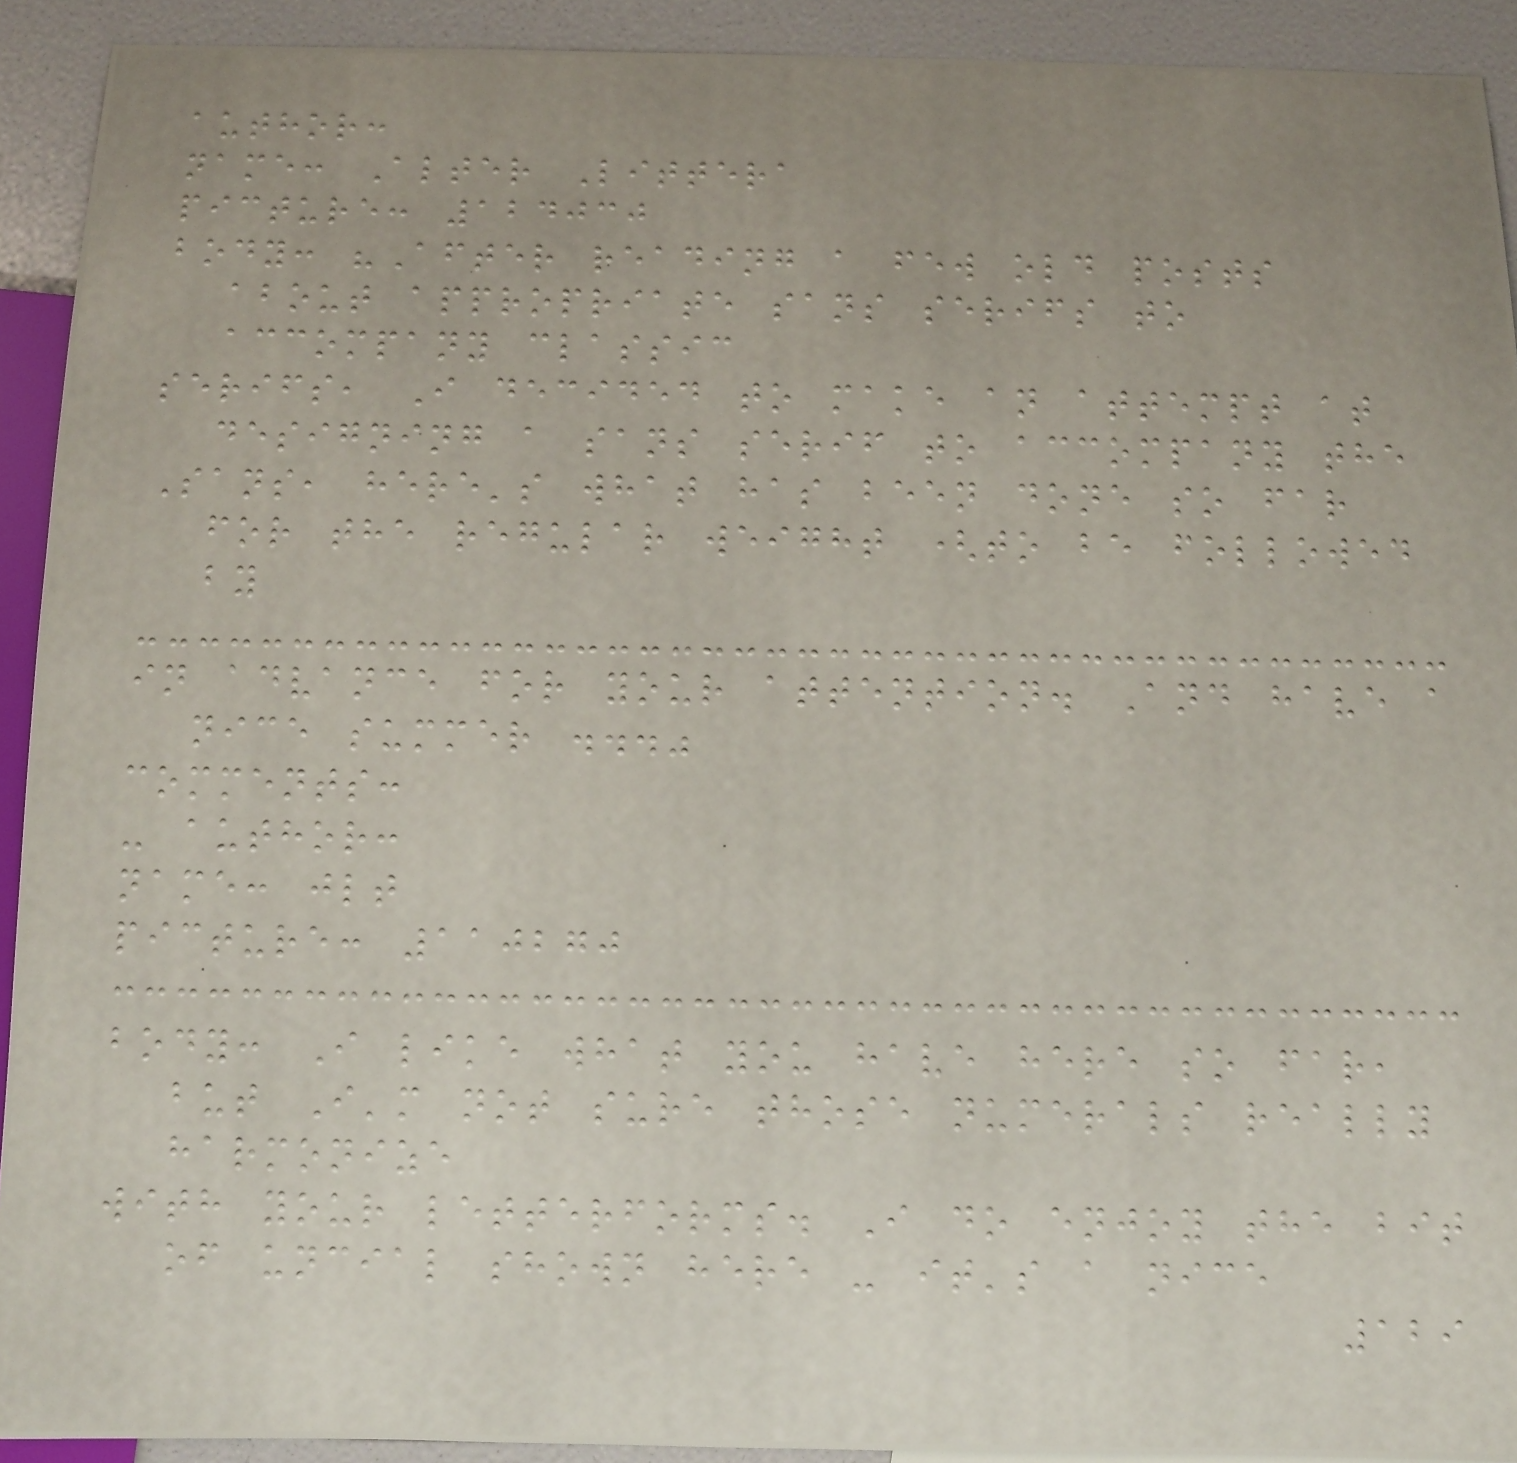author:
name: Alter Littera
picture: 124030
body: "After reading a few old posts
about appropriate sans serifs to
accompany classic
serifs, I decided to make an attempt at
designing a sans serif to accompany the
Sans, here's what has been done so far
for the regular weight (to be followed
by
in advance for your attention. And have a
nice summer ..."
comments:
- author:
name: jlt
picture: 110270
body: I like what you have here so far,
but I'm not sure those numerals really
harmonize
with your letterforms. I do enjoy the bit
of uncial shown here - it's a nice
129
